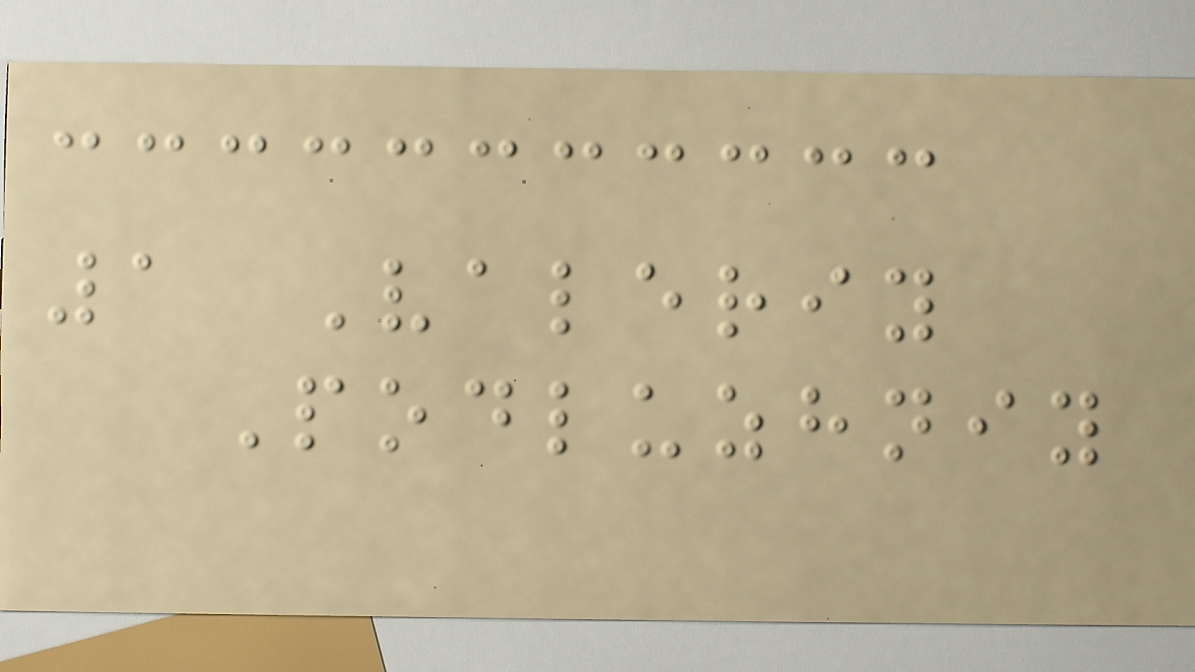1 Valeriy
Podluzhniy
